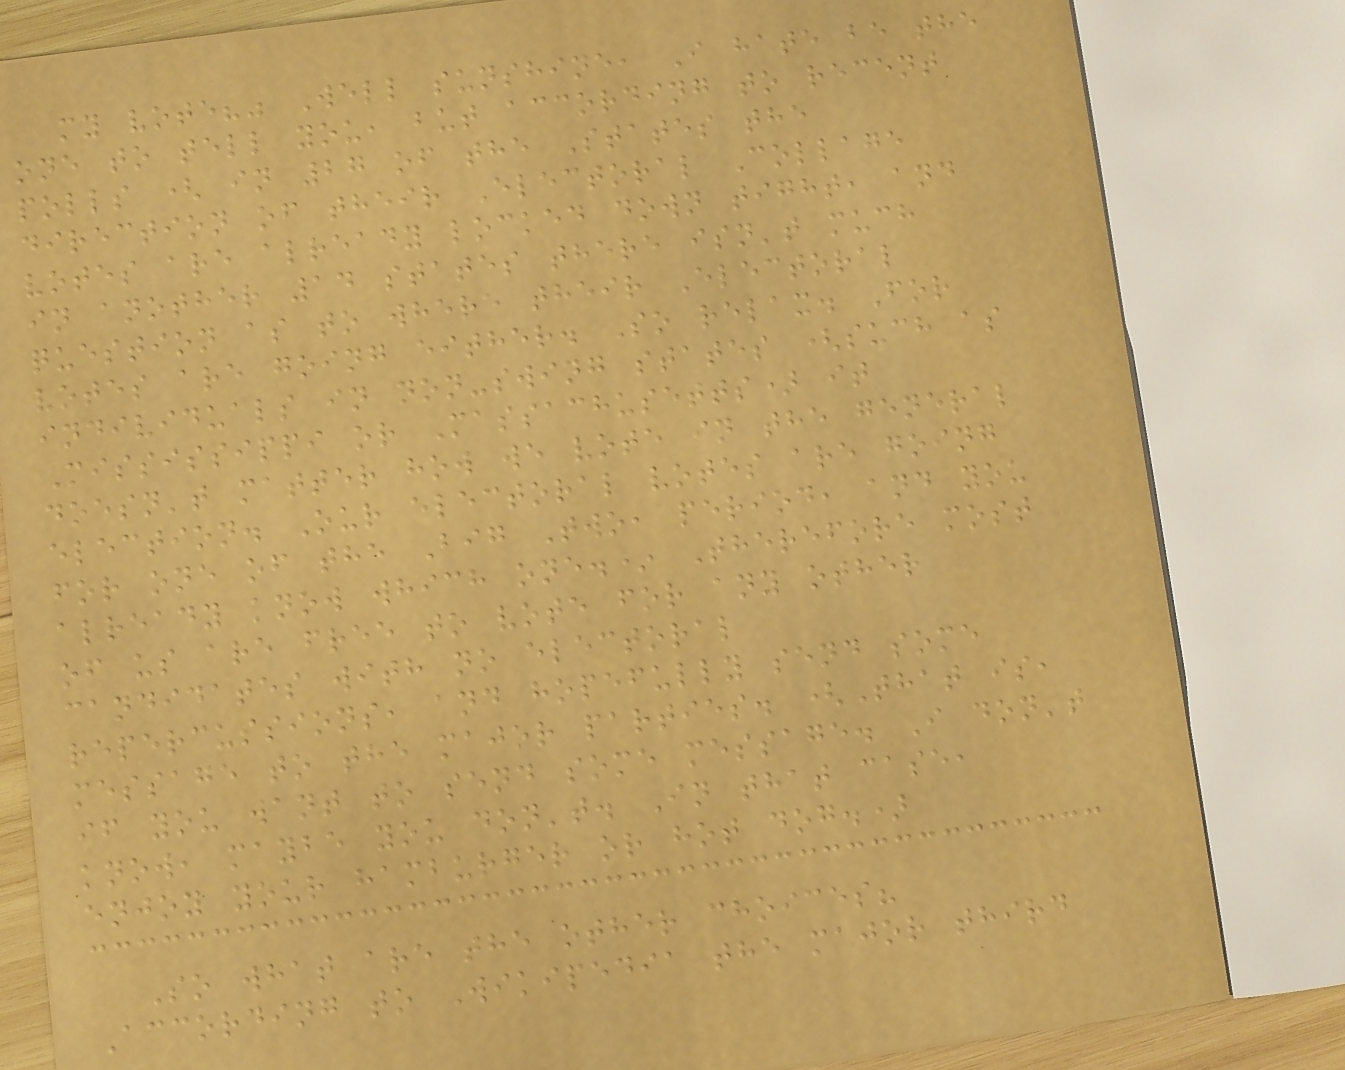my vote?" Well sunshine, I hate be the
one to tell you, but according to recent
polls ( in 27 of the States the
direction of their Electoral Collage
votes are already locked down tight, and
in another 14 states there isn't much
question as to where their Electoral
votes are going either. So relax. For
individuals in non-swing states (such as
Mississippi or Massachusetts) it
doesn't matter how we vote in the general
election. Our electoral votes are going
for one of the Big Two, period, and you
already know which one.* Therefore most
of us are free to vote for any other
candidates with no electoral
repercussions, and hopefully send some
message to the major parties. (That is,
if you want to send some message. I don't
know, maybe you don't. In that case,
enjoy your hamburger or hot dog.)
So what are the other choices?
According to Wikipedia the major third
